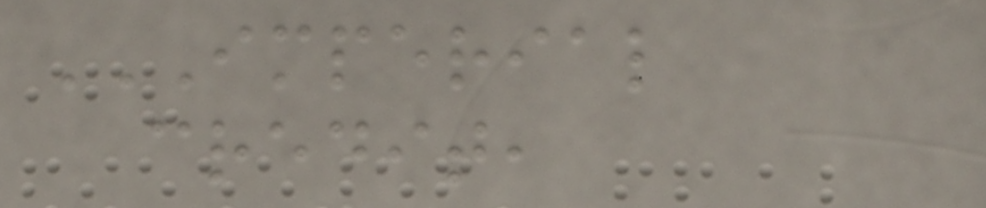IMPERIAL
CREDIT,
